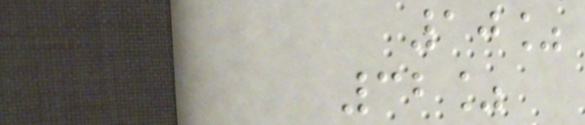10%
32%
